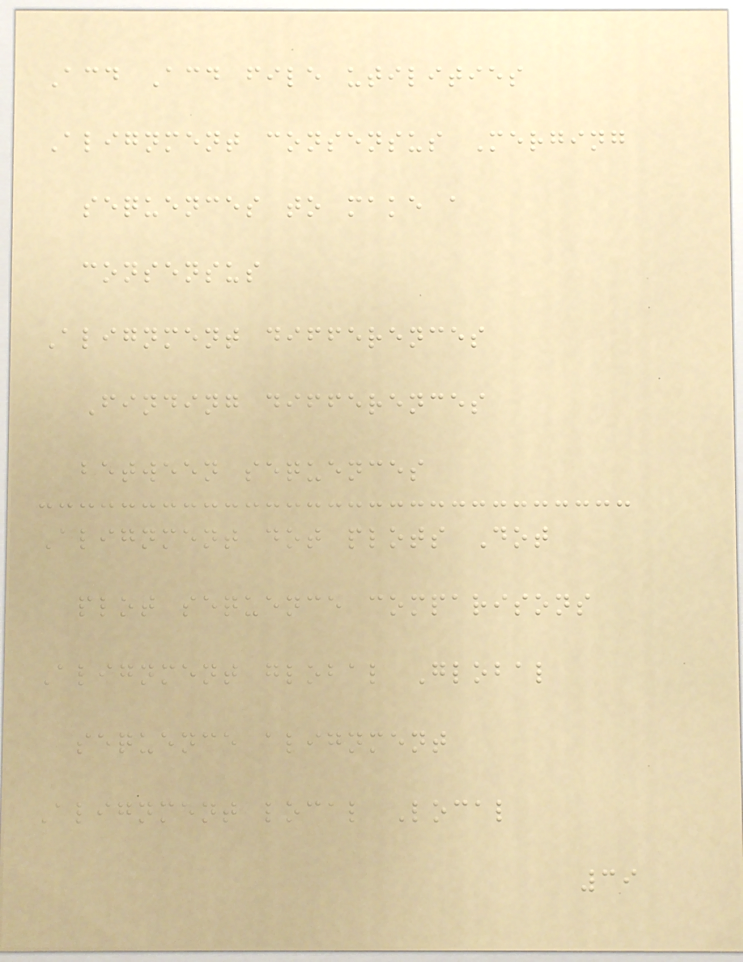Acd Acd file utilities
Alignment consensus Merging
sequences to make a
consensus
Alignment differences
Finding differences
between sequences
Alignment dot plots Dot
plot sequence comparisons
Alignment global Global
sequence alignment
Alignment local Local
39
